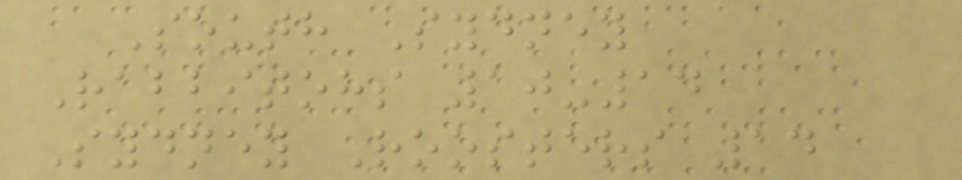South Sydney
Rabbitohs 10-14
Sydney Roosters 14
